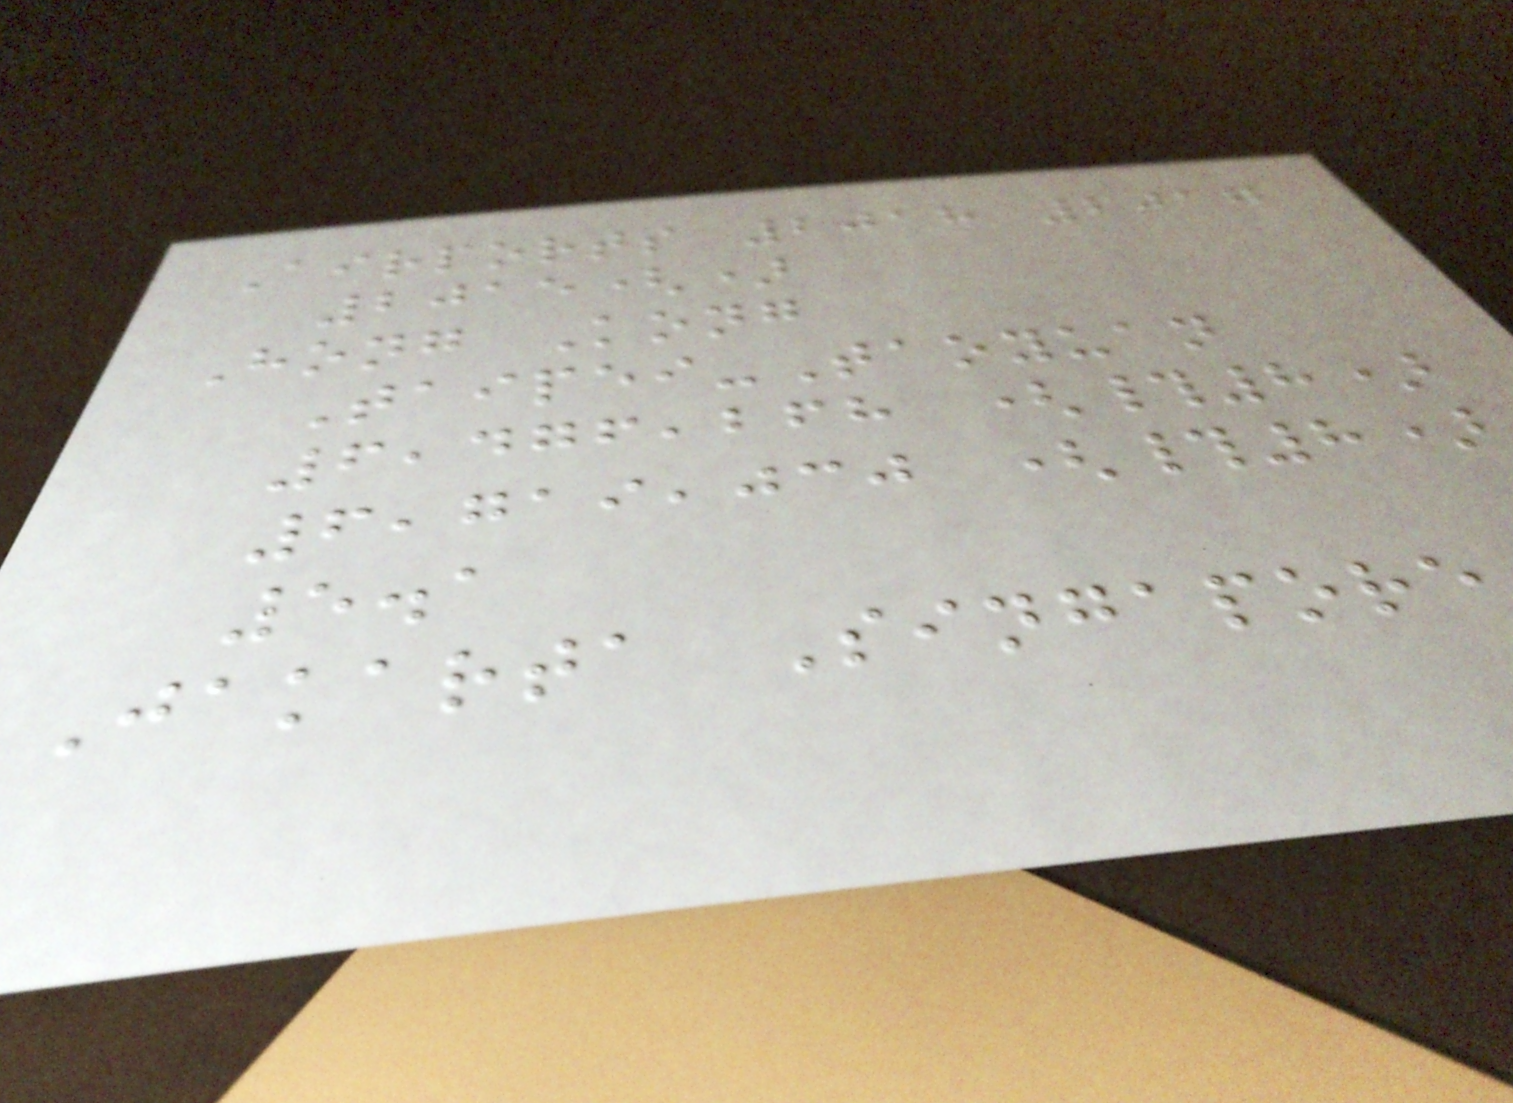Airports 2018 2017
2015()
Hong Kong
Taipei-Taoyuan
6,476,268 (#8)
6,719,030 (#8)
5.1
Jakarta Singapore
